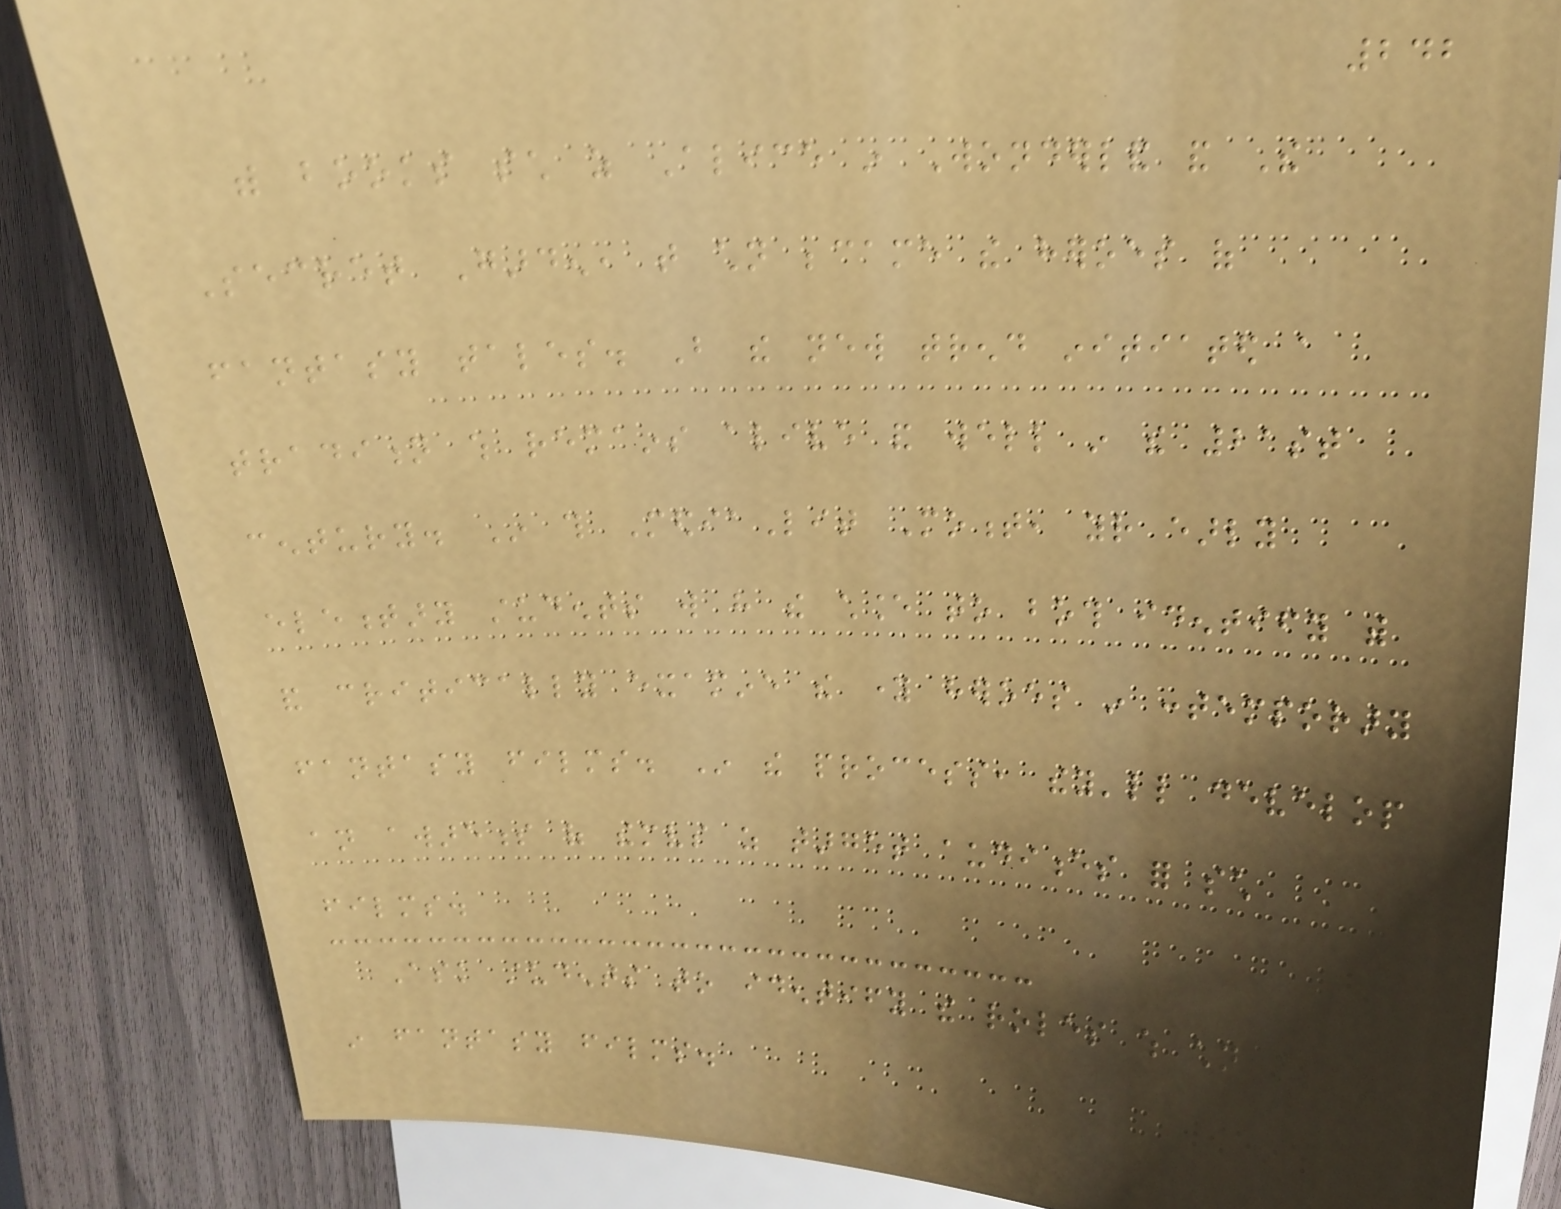242
with books such as Alice in Wonderland and The
Secret Garden, that children became the heroes of
fantasy tales. But the new trend initiated a
tradition which remains alive and well in the 21st
century. In this MediaLit Moment, your early
elementary students will have the chance to both identify with
and critically examine the young heroes in contemporary
fantasy films. In the process, they'll develop
an awareness of themselves as target audiences for such
films.
Ask students to identify the roles which children play
in fantasy films.
